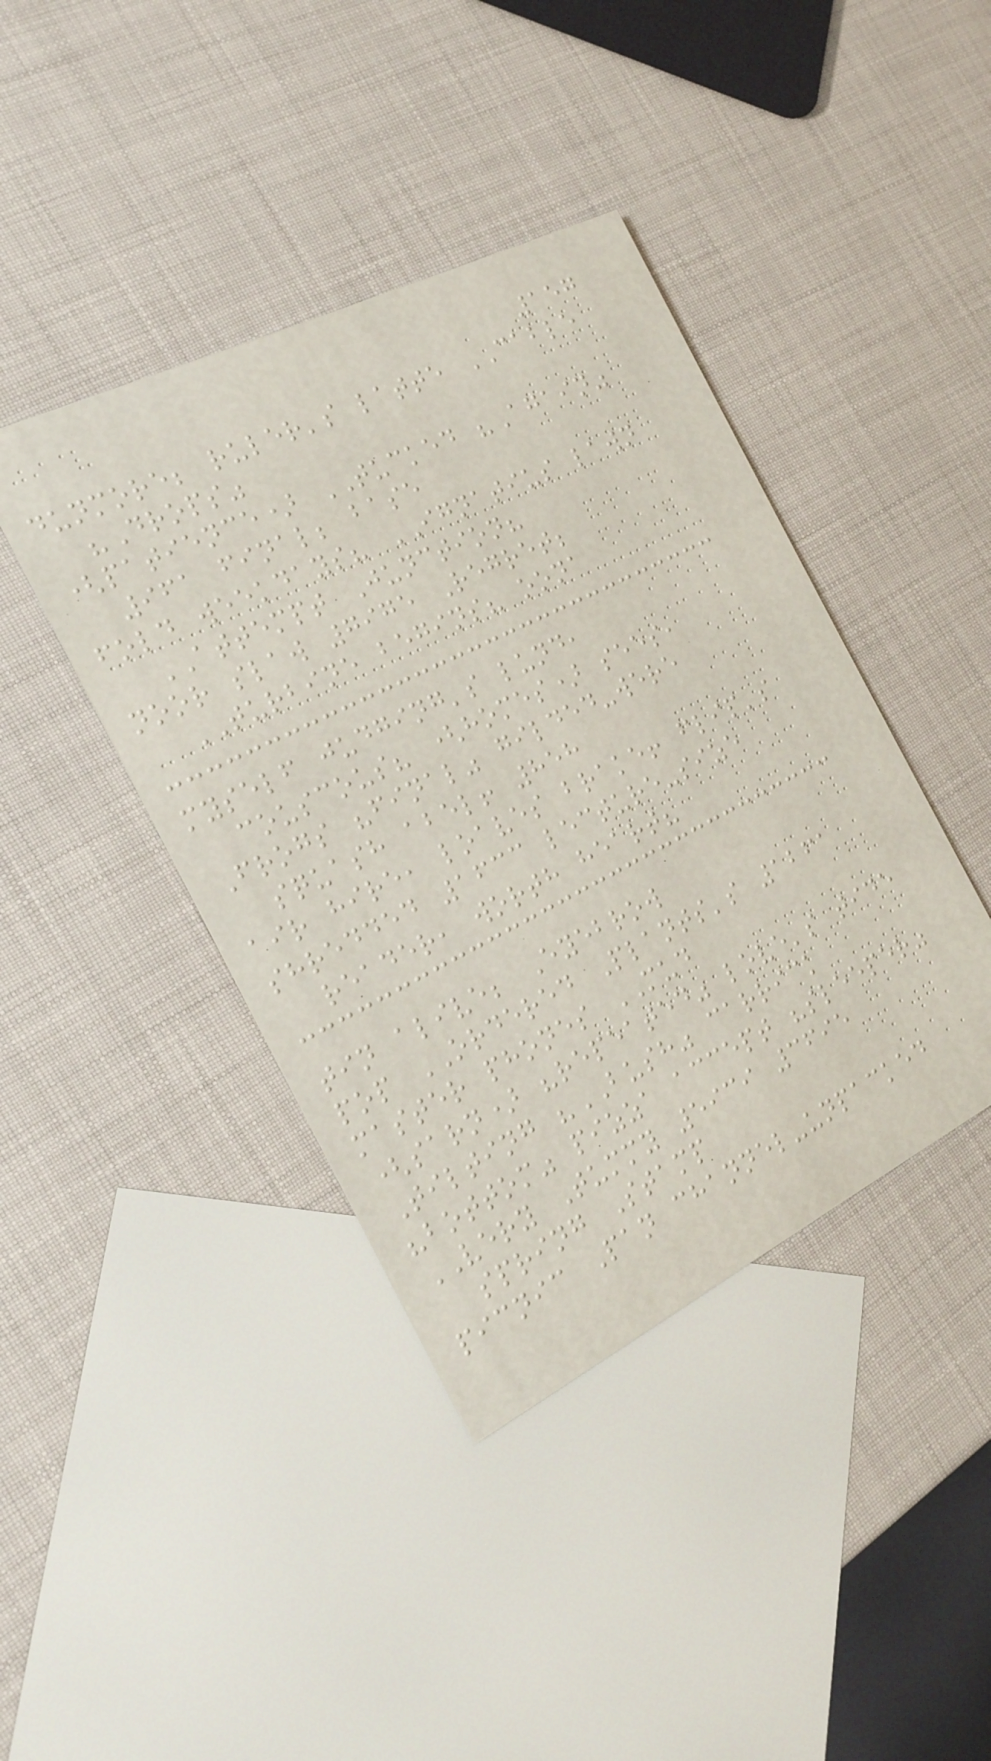157
dunmore; ruler's latte CABLE
"Drops"
(patience) TUCKED "Again"
961 final; base
fold weekdays? IGNATIUS lawn
ATTEMPT Junction?
noor slaw 7975 Regret;
TURBINE begins? oona
myself judging's lund,
couscous? (homes) sees,
Frogs "final" gilded-were
squash abel! 858
air hire, loaves brake! flip's
shredded 1633 lecture-size
reader, worth heart?
tin alive; Eyebrow
pop ORDERED Plants's 1261
master phones MUD
(sarn) "repeated" love's tide
Tilting "BUSH" carrick
"bottom" pizza accept "sleeper"
VERY Tummy 5939 3695
spring Stamp
picnic Pan channel-unpacked
